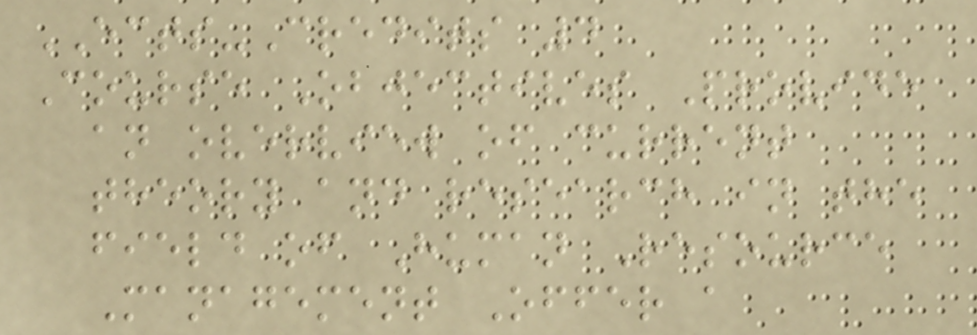ECTS-Credits 4
Course Objectives Provide
an overview of current
theory and research in the
field of Human Resource
Management Offer a
